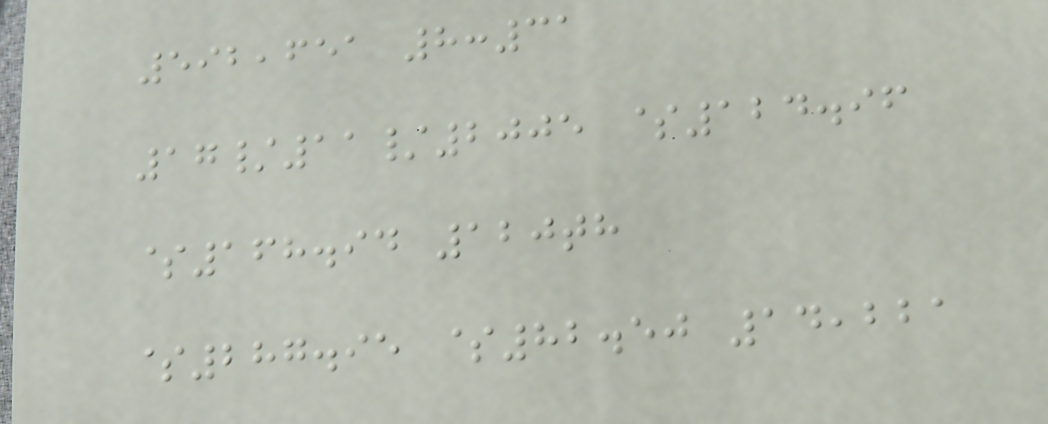592,651 8:31
17/11/2005 $124.96
$168.94 120th
$287.95 $82.50 14,221
